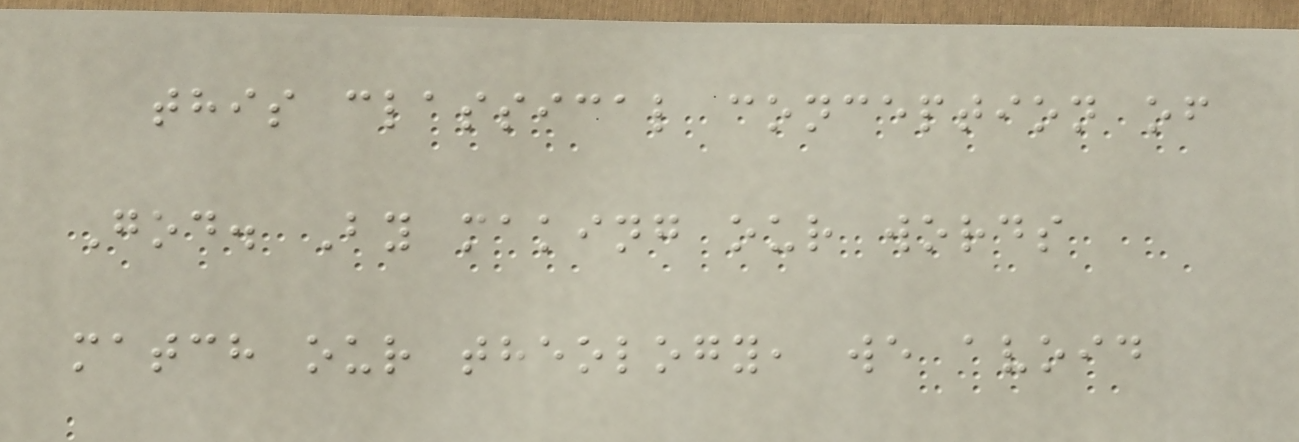this classical conception of
God. By making our words
match our theology, we avoid
